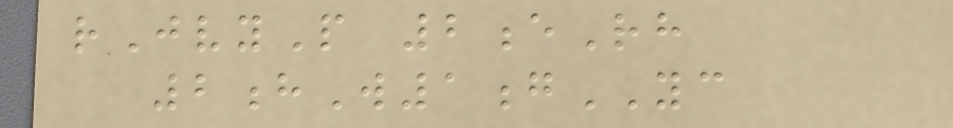rJvyP 2eRh
2hW1gYC
